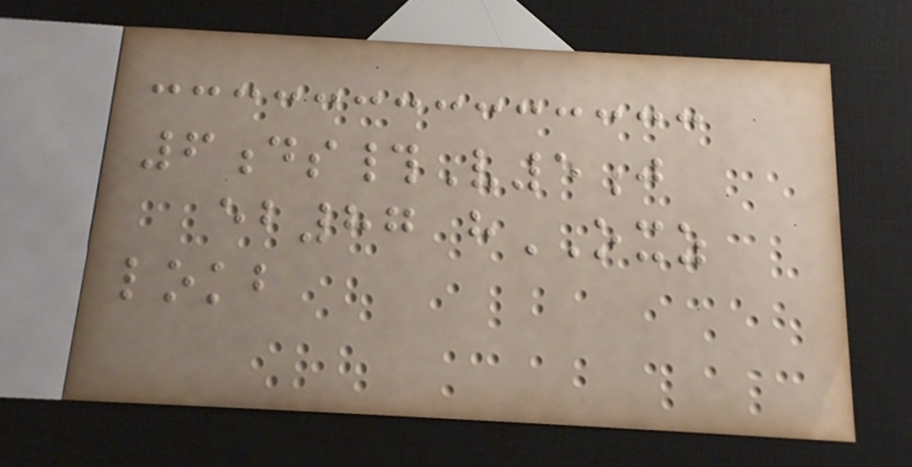6ds#V5j
eb87 hOXZ
lokb
